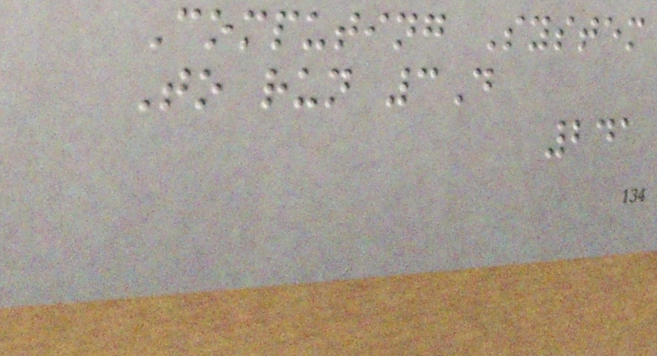Computing System
To run 3D
241
